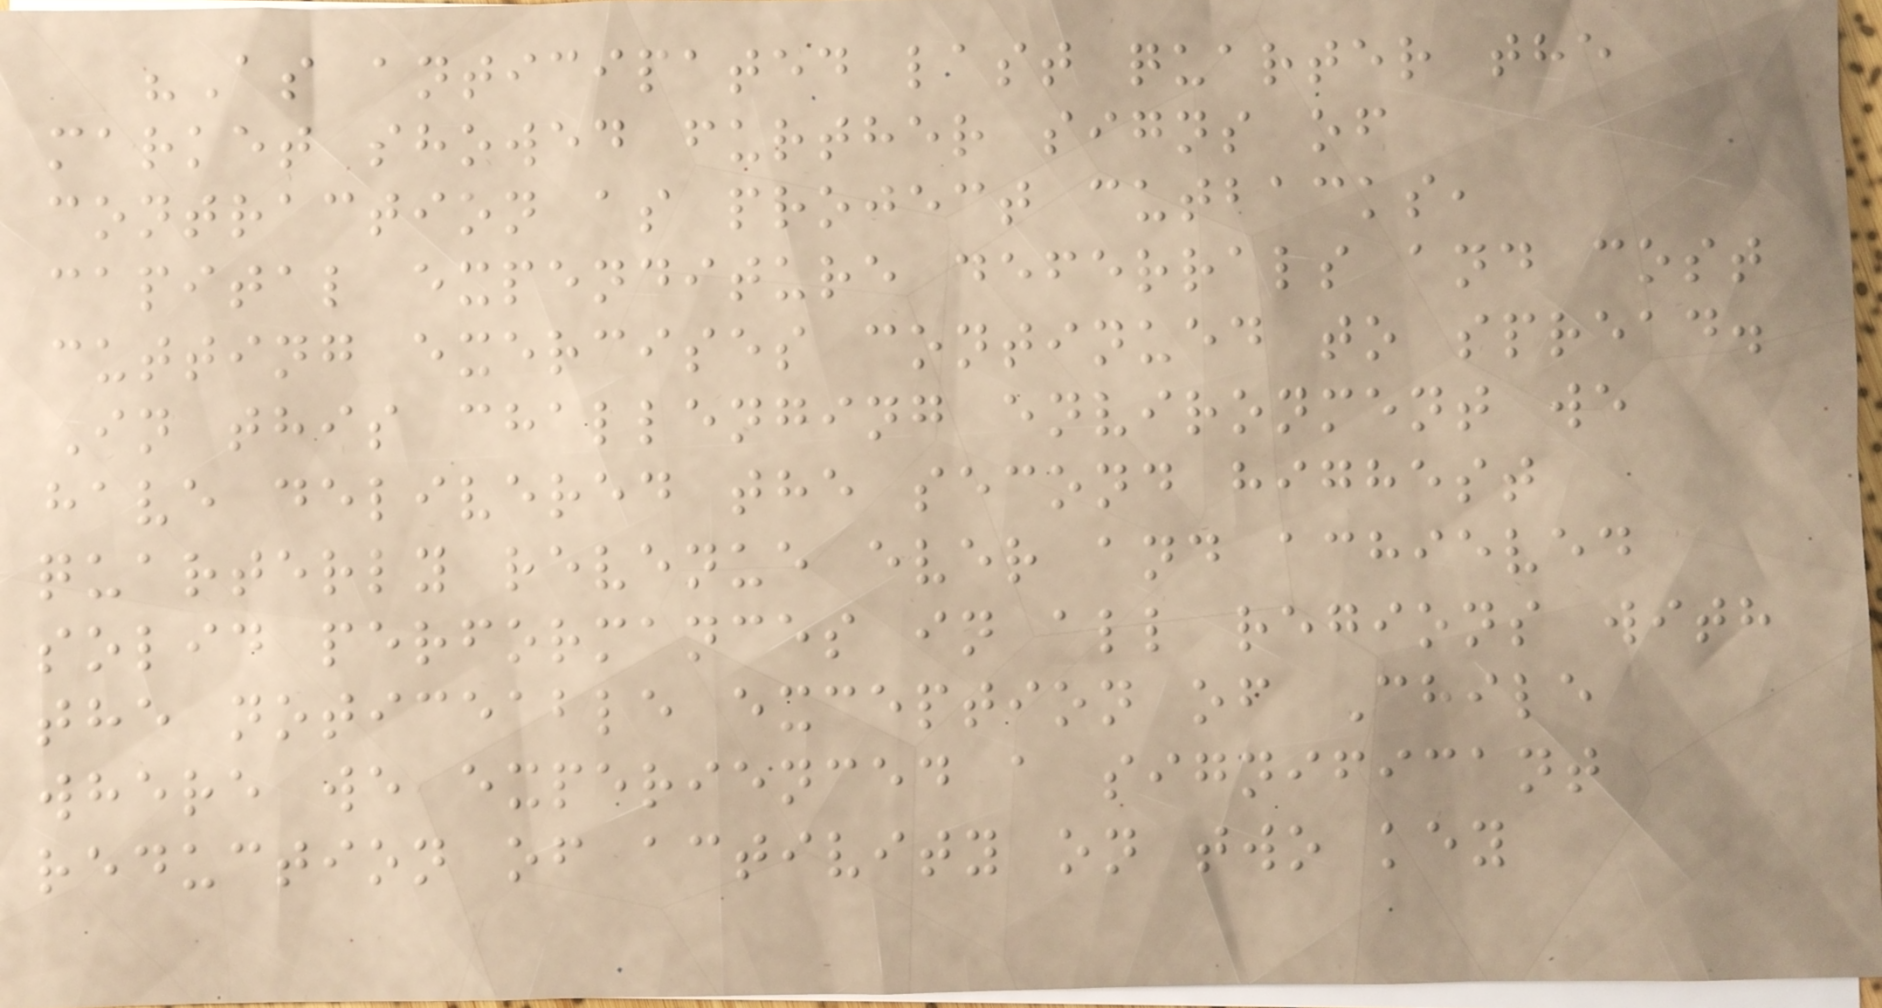"As anticipated last quarter the
market showed further signs of
contraction as project cutbacks,
capital expenditure deferrals and cost
cutting exercises continued to spread.
In this challenging environment we
have delivered the second highest
quarterly revenue ever and achieved
solid performances in all regions with
the noticeable exception of Chile
where we experienced a significant
reduction of activity on two key
